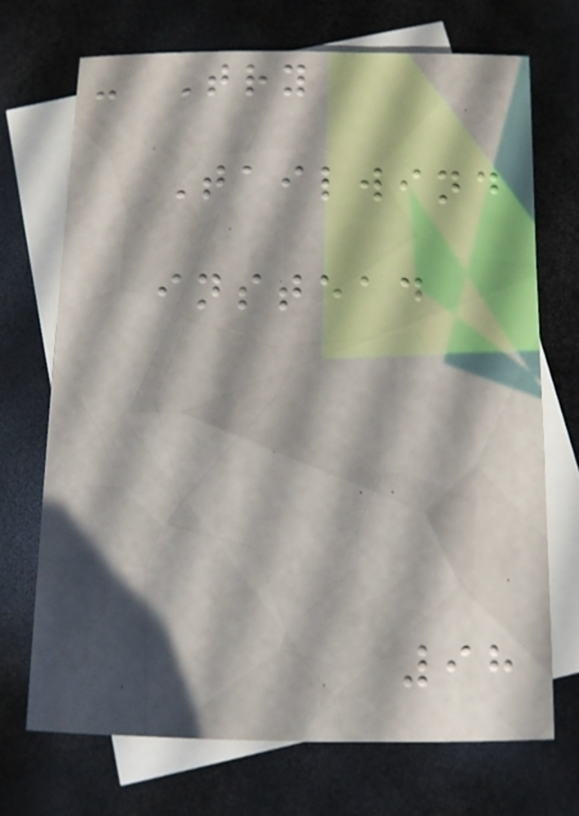- Try
Tailwind
instead
98
